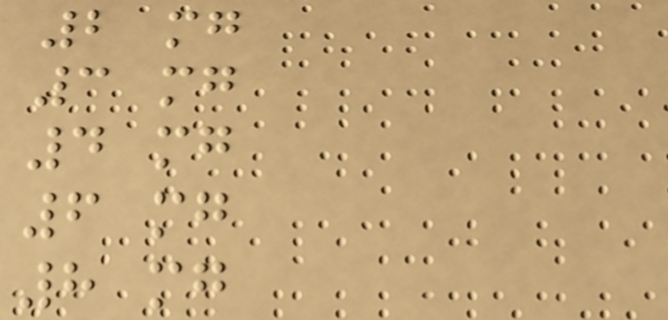2 mg
3 mg
4 mg
6 mg
8 mg
